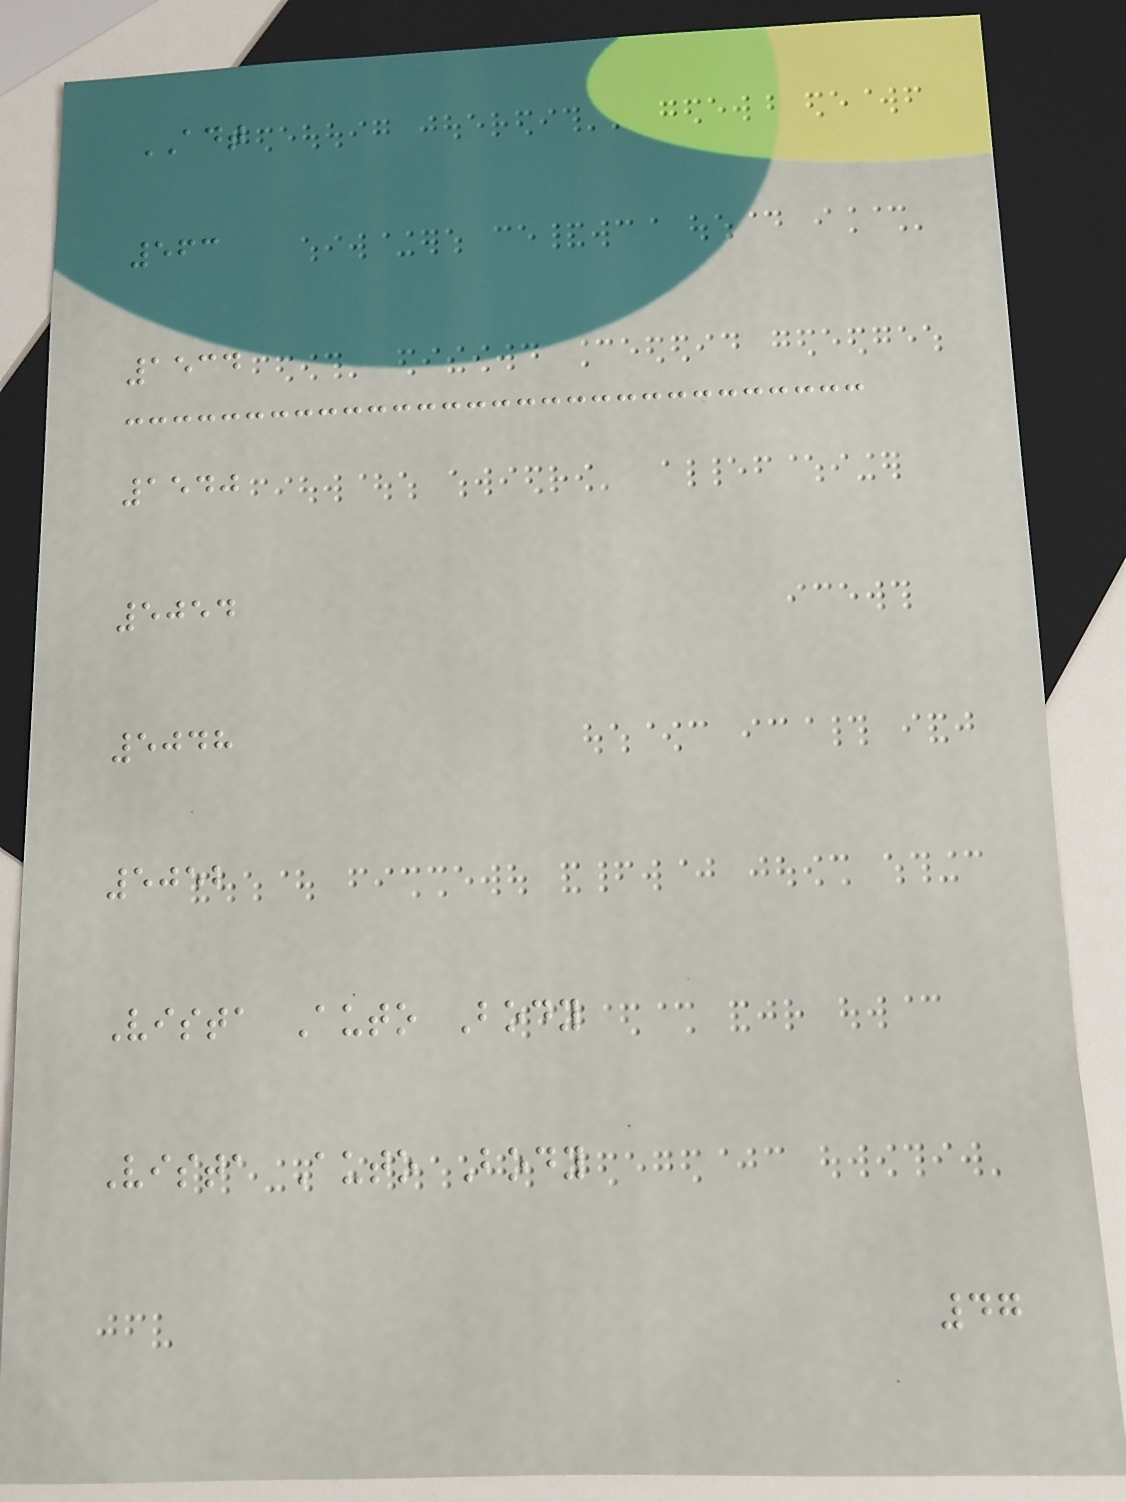ADT
563
1534
1540
5054
5048
5052
Vista Auto Body
Vista Auto Body
47
